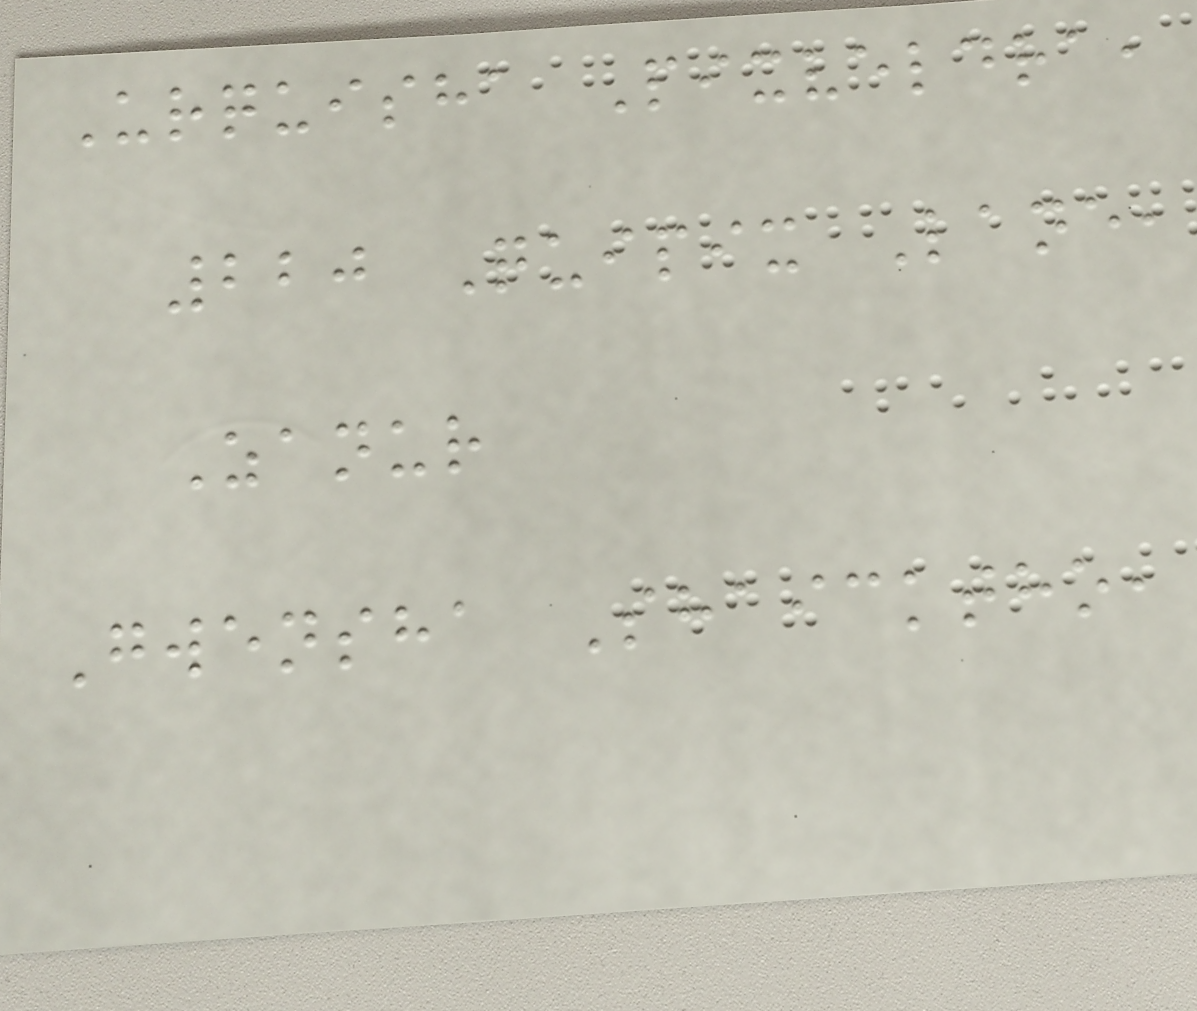Urquisha Pixveldra,
220 Quipix Lane,
Zanur
Gwensha Shaicktho,
